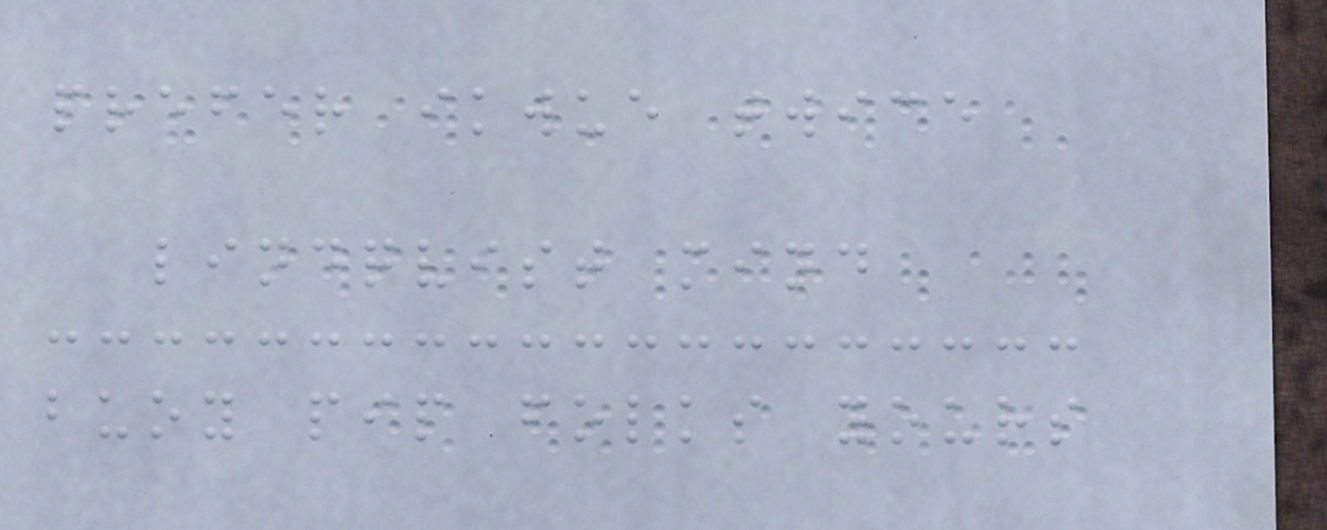prefer ikwue twice
lindqvist mind
buoy pip folks yours
